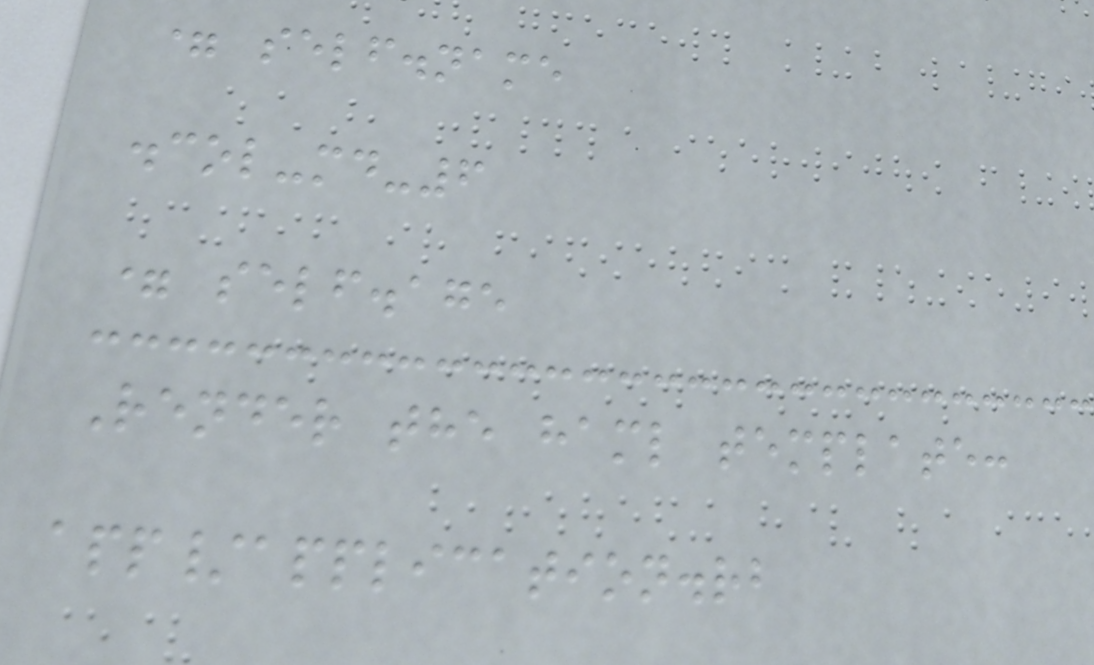= self.name
.col-md-6
= self.age
Render the haml template:
app/application.rb
